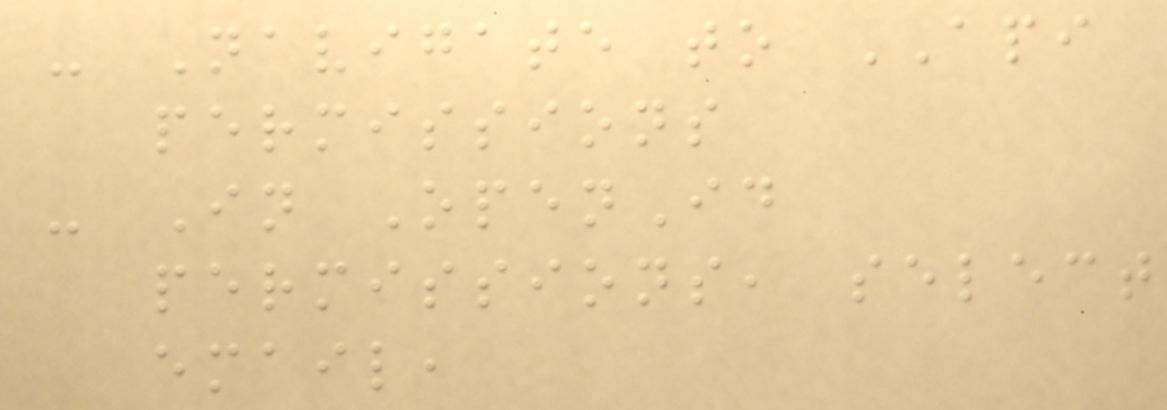- Navigate to API
permissions
- In OpenId
permissions, select
email,
